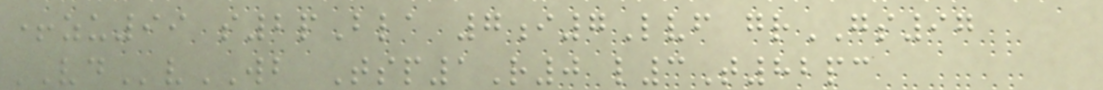+zu99 s2pBla 7i7Lvf grGS97
VDvWB Tsp1R0 l3T82pc
